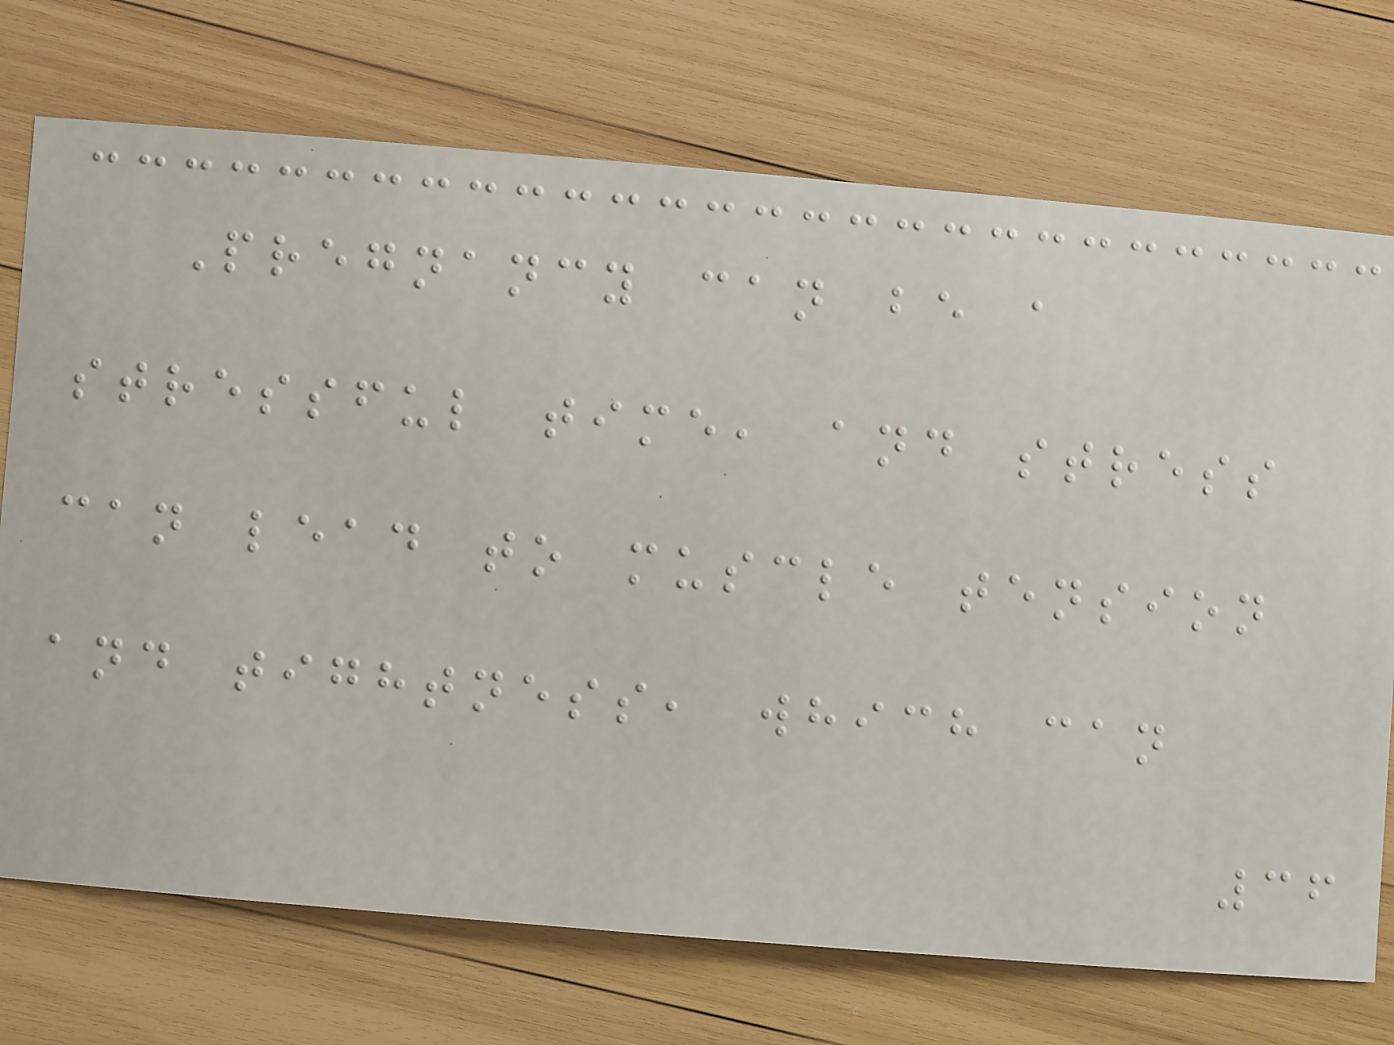Pregnancy can be a
stressful time, and stress
can lead to muscle tension
and tightness, which can
36
